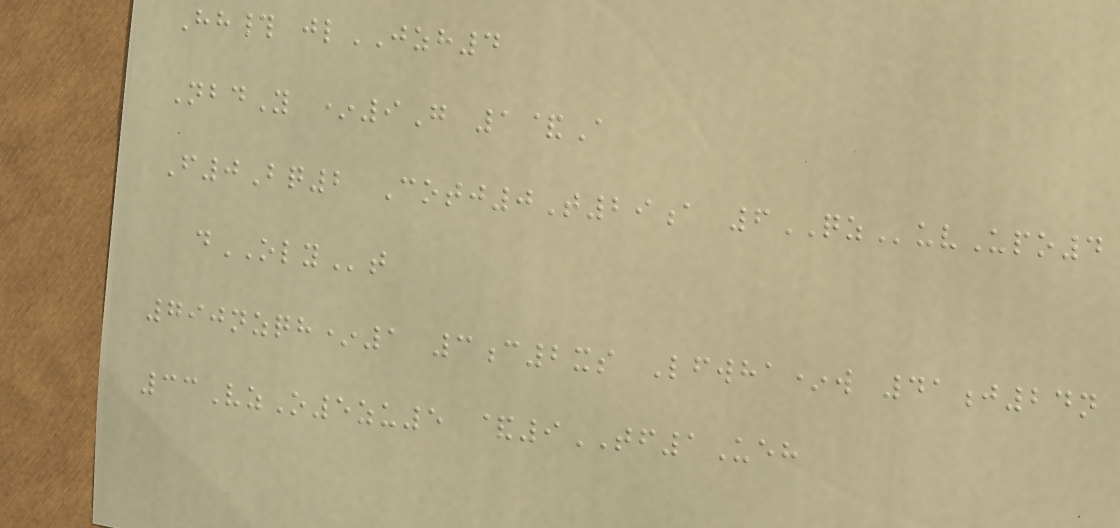Hh# jlJZH4
NbdY *9G 1&A
F0Bq2 Cotj0T29a 6QZuvUpo4
dOLYt
790nzqh*1 3c2xs Lfwha*w 41j24n
33VzO5zu5 &9TF1Ueh
